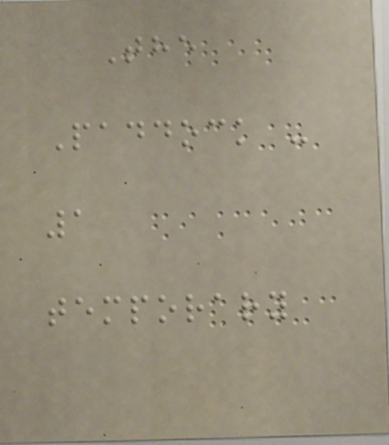The
Paddock -
1
temporary
